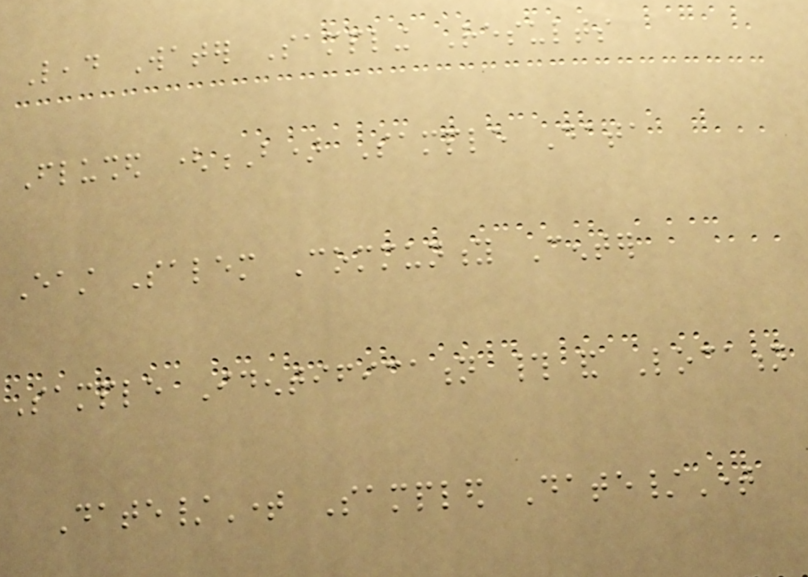Lead Water Sampling Results
Flushed (B) Sample Data
East Salem Community Center
Sample Identification # and Location
Date/Time Sampled Date/Time
